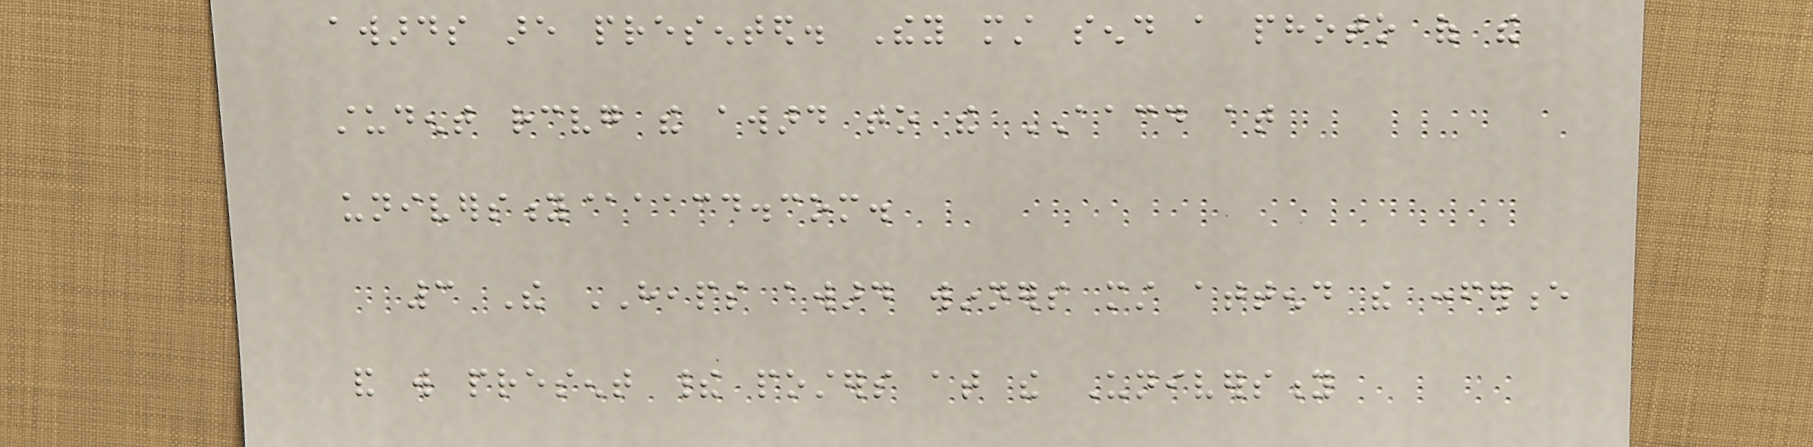awards are presented. They must send a photo of the
student receiving the award to the AACD at
university@aacd.com.
3 The HEAPS award winners must attend the conference
and will present their posters at the University
